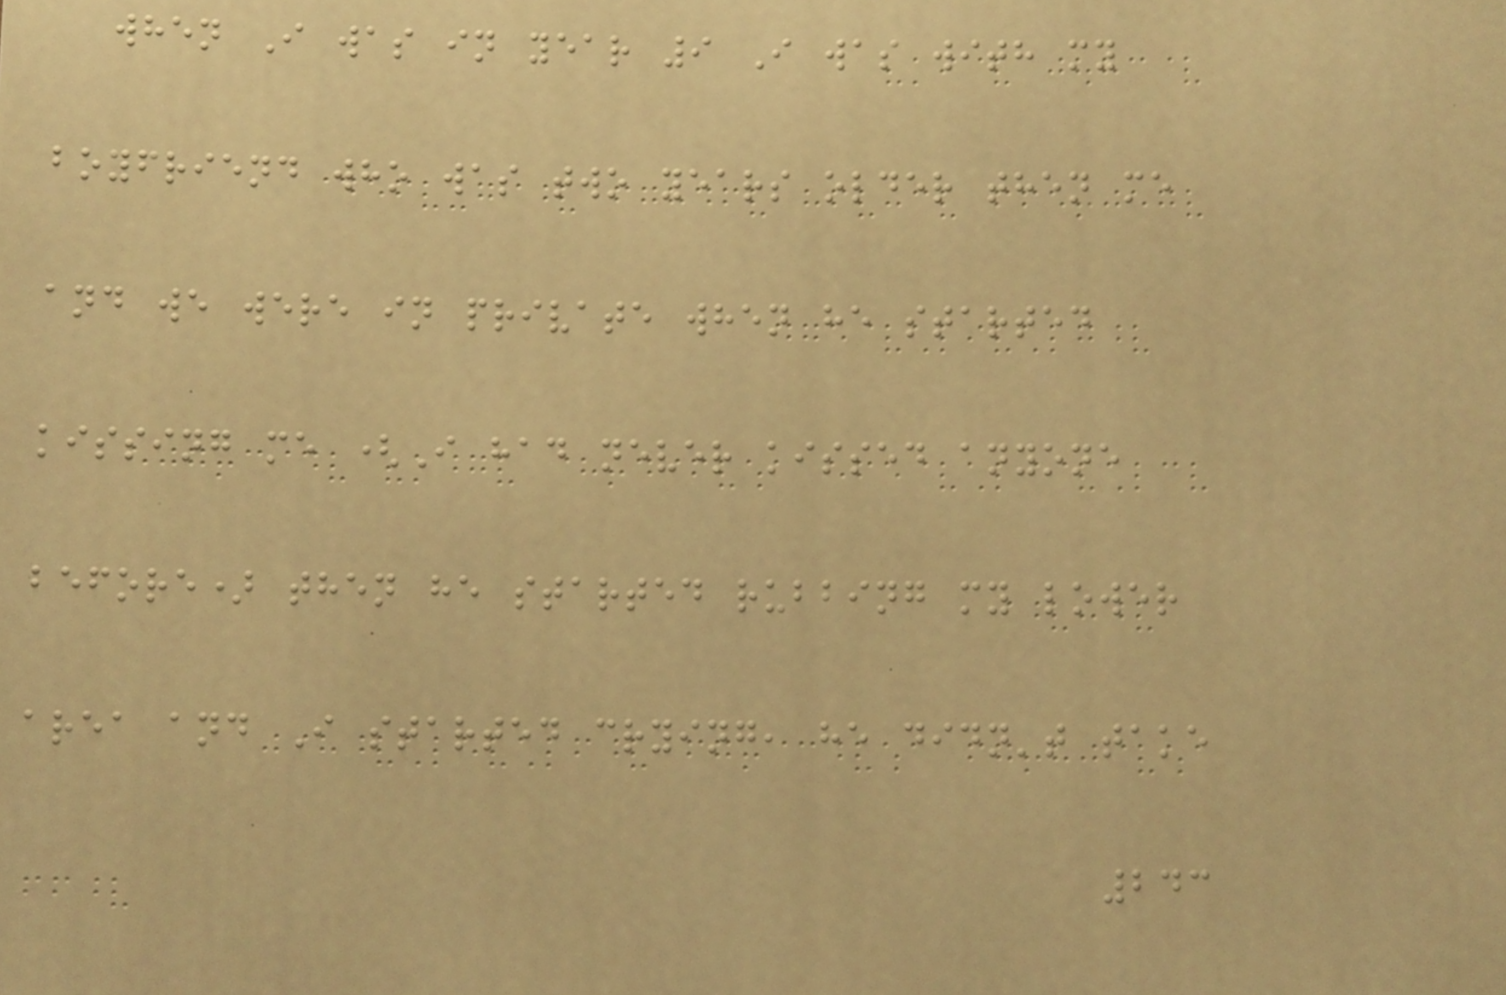when I was in year 9 I was with my
boyfriend who was two years older then me
and we were in private when he started
kissing me (I had never kissed anyone
before) then he started rubbing my lower
area and I started crying, he didn't take
243
